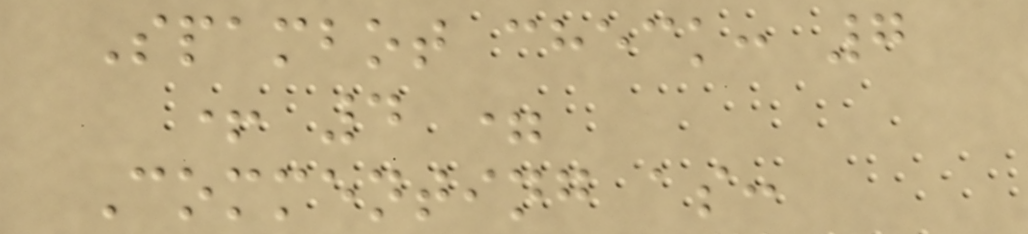Spambot check: 7
+ 4 =
Commenting as:
